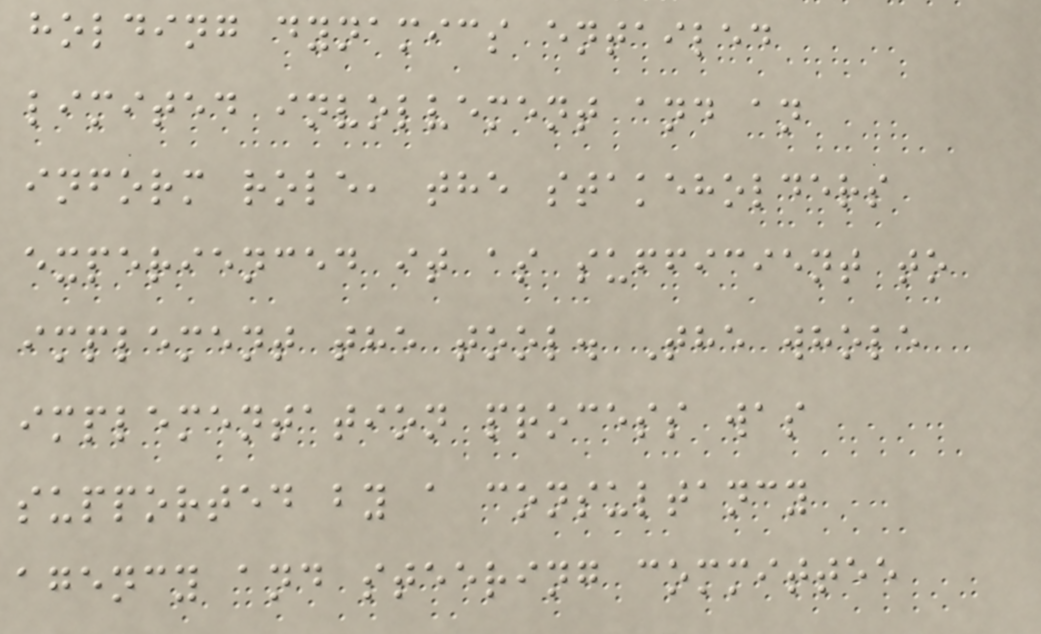holding dynamics entailed
limited involvement and an
inform role, the stakeholders
experienced it as sufficient to
implement the tool. The whole
implementation process was
supported by a consultancy
agency and steering committee
